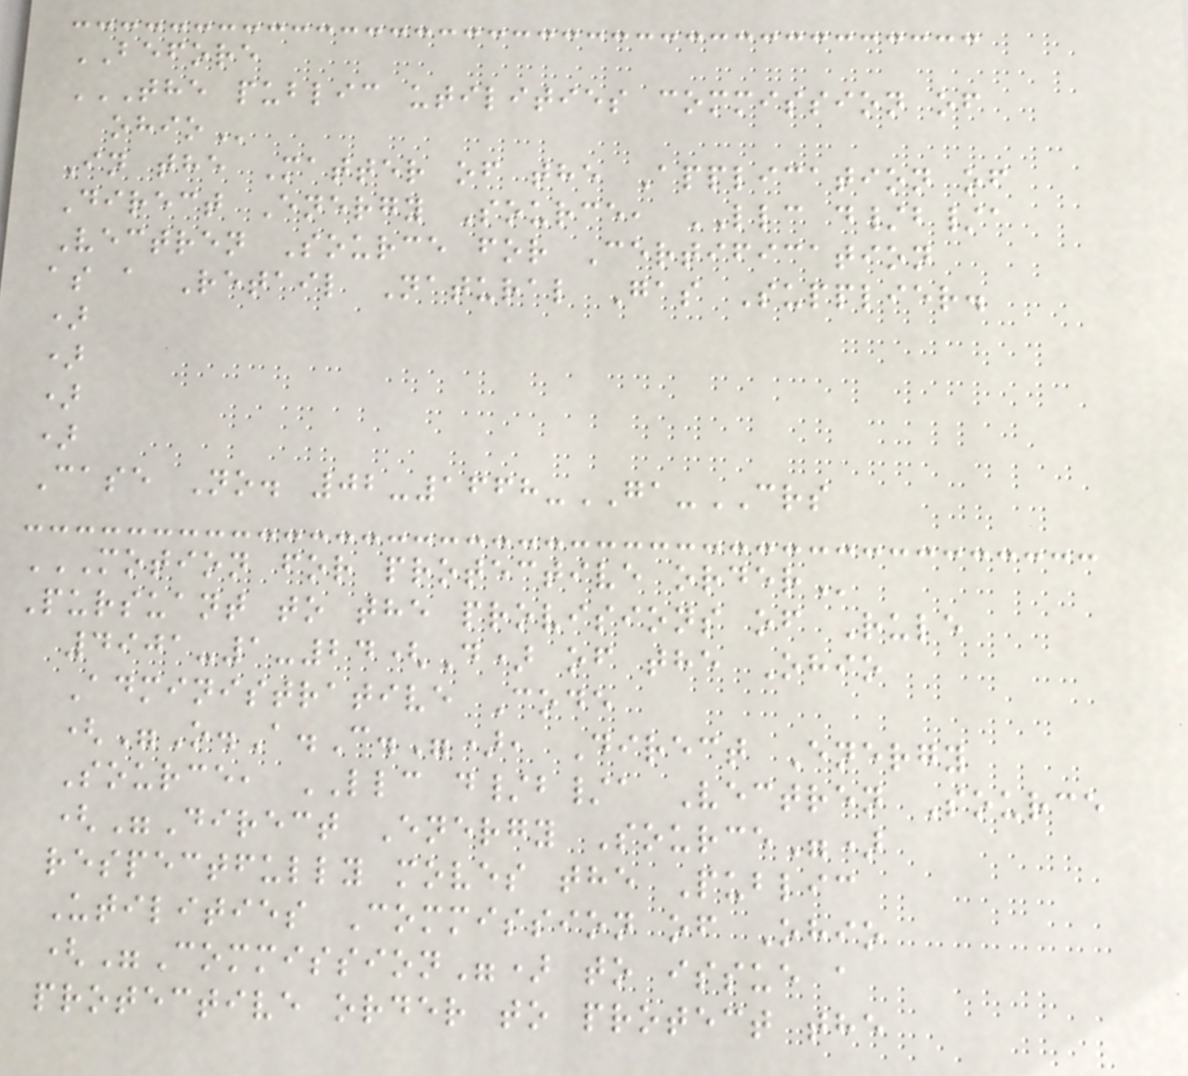BEFORE
THE PUBLIC UTILITIES COMMISSION OF
OHIO
In the Matter of the Application of
Direct Energy Source, LLC d/b/a
Vectren Source for Certification
as a Retail Natural Gas Supplier.
)
)
)
)
Case No. 02-1668-GA-CRS
MOTION FOR PROTECTIVE ORDER
Pursuant to the provisions of Rule
4901-1-24(D) of the Ohio
Administrative Code
("O.A.C."), Direct Energy
Source, LLC d/b/a Vectren Source
("Direct Energy Source")
respectfully moves the Public
Utilities Commission of Ohio
("Commission") to issue a
protective order to protect the
